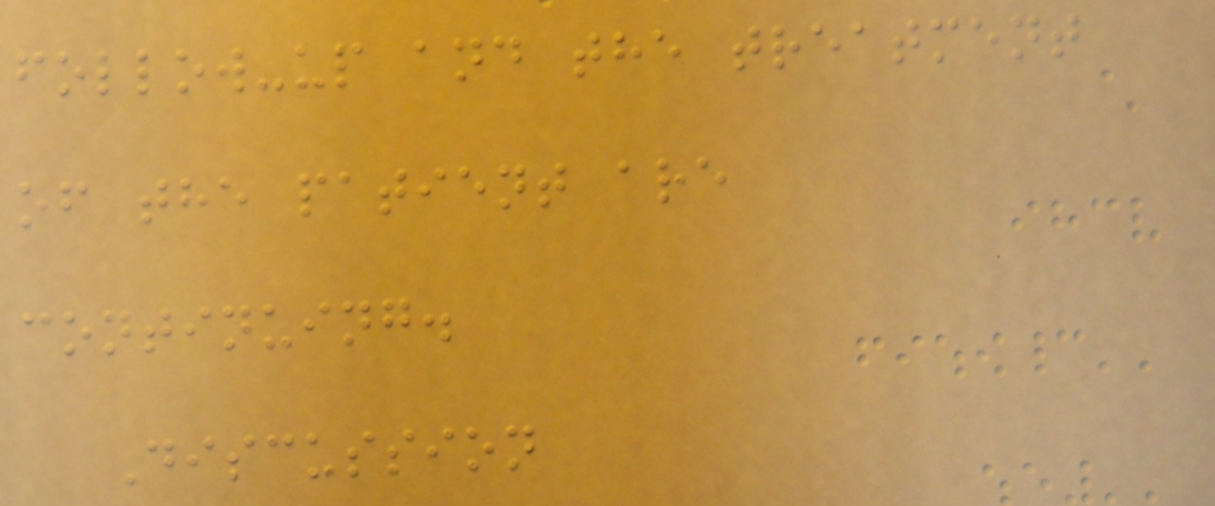follow-up and the treatment
of the patient are
continuing.
Discussion
